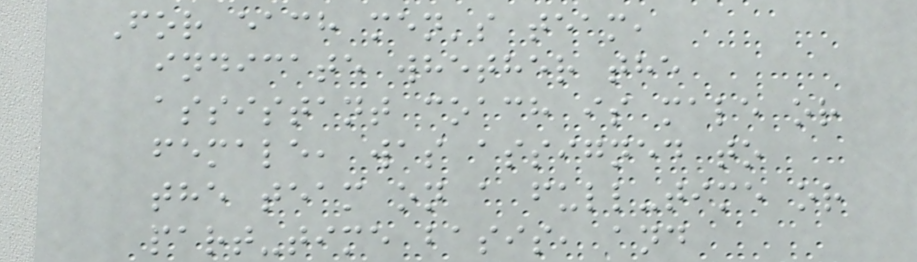For each men's team,
indicate whether the
assistant coach is male or
female, was assigned to
the team on a full-time or
part-time basis, and
